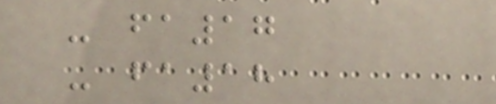- fa17
- fa18
